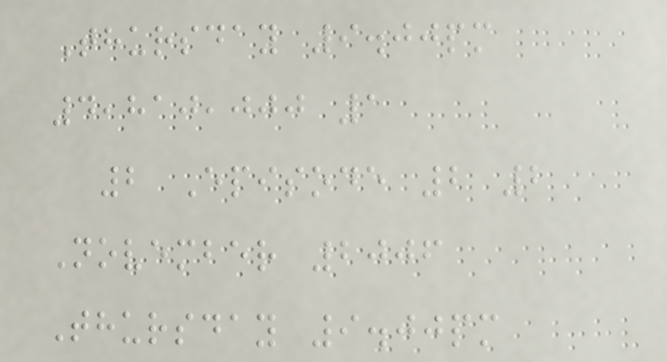Thursday 9.00pm
4,810,000 1
2 Episode 2 2
November 2006
Thursday 9.00pm
